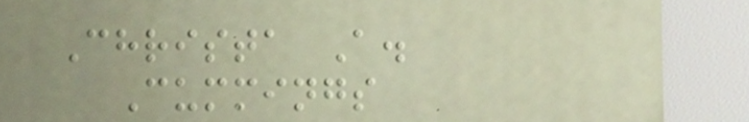Christa A.
Cummings
